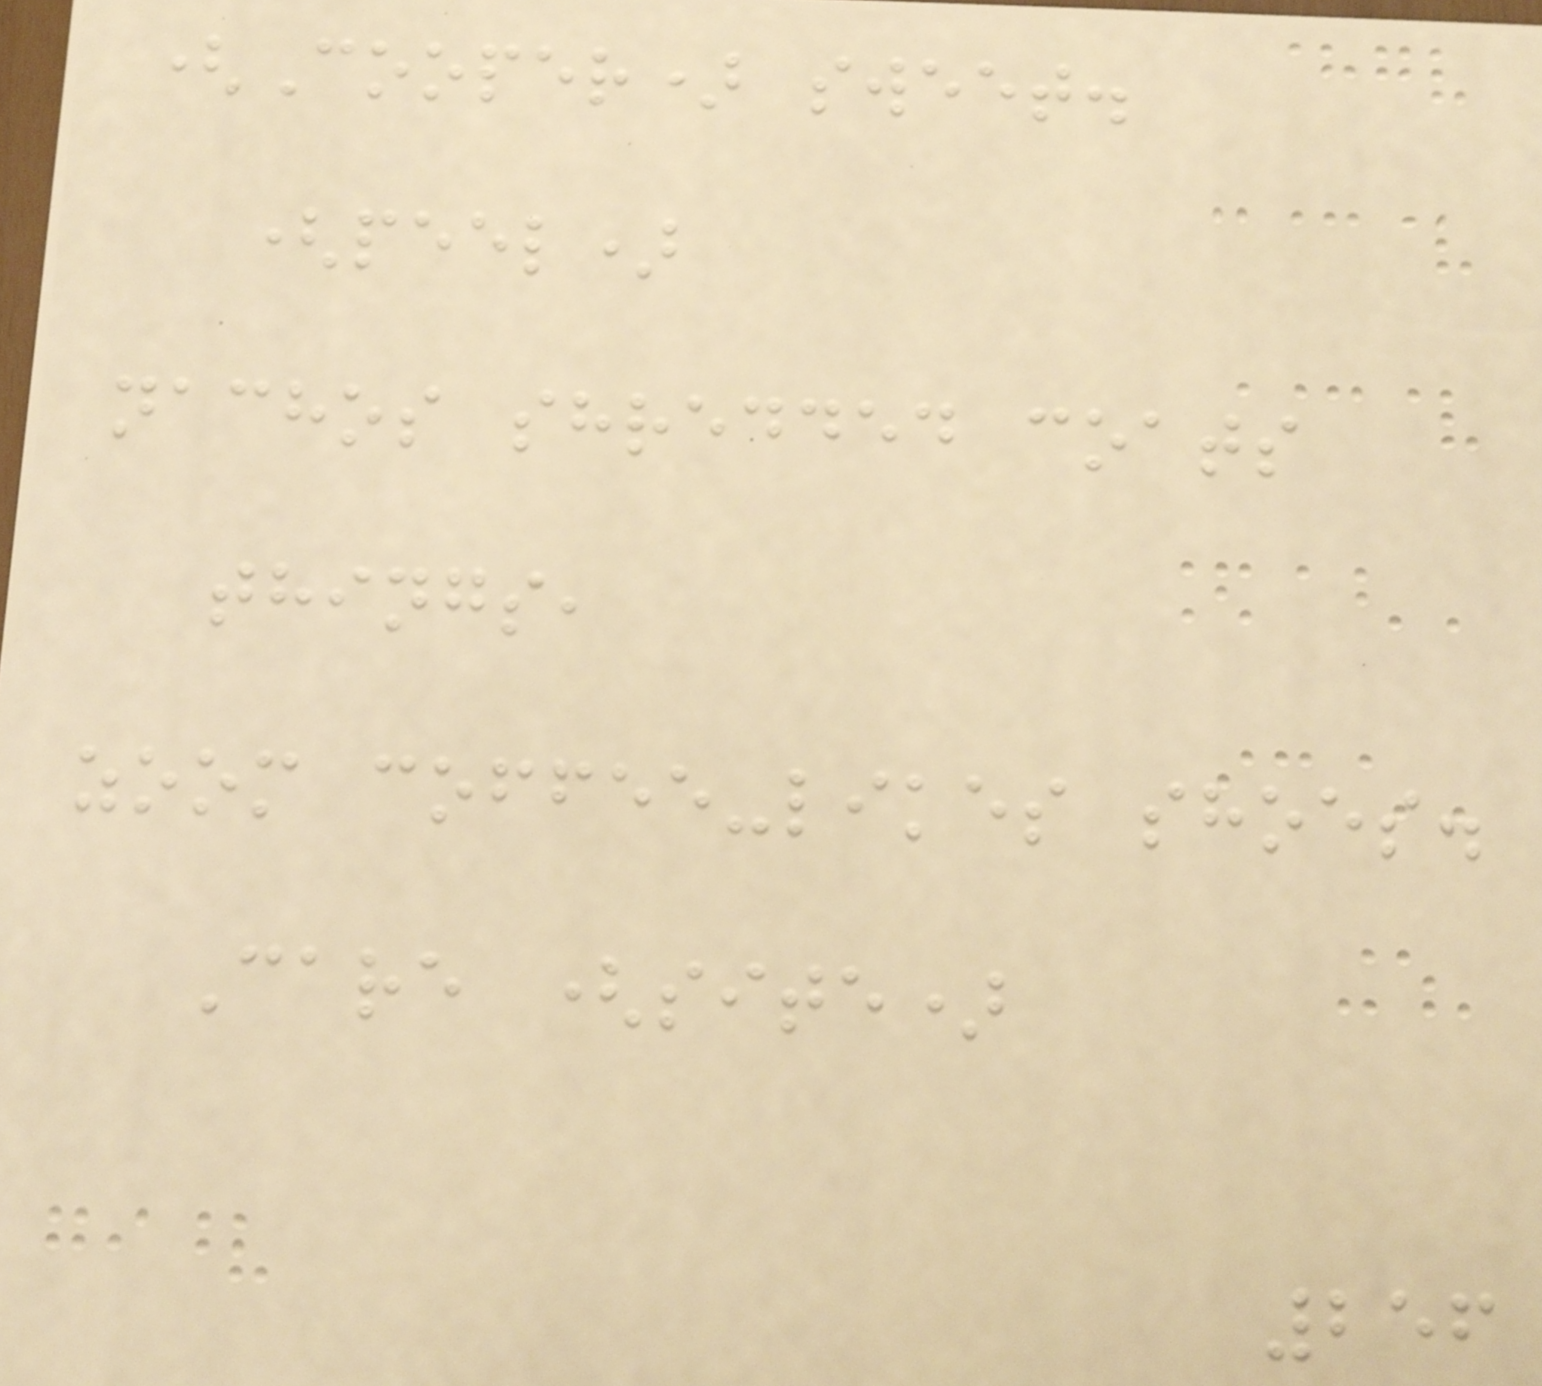(Cooper) sweet.
(peel)
nachos shredded coats
things,
zoom coffee-likes shoes.
Care (site)
256
